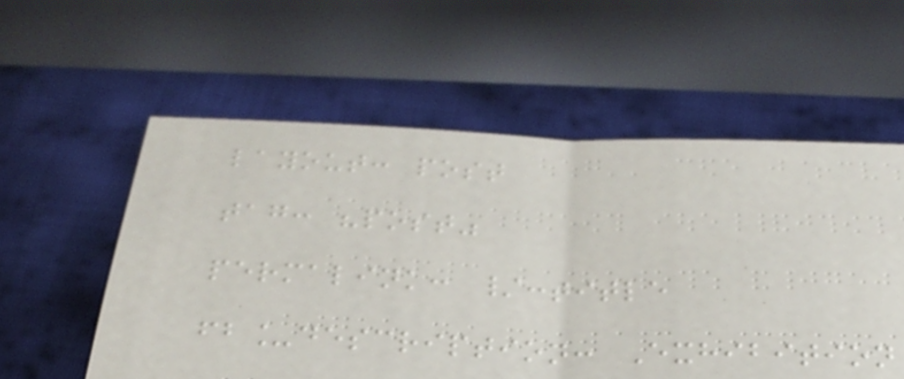layout: post
tag: "post"
permalink: /:title
fb_description: Exhibition
